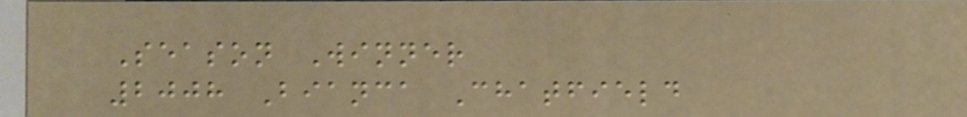Season Winner
2008 Bianca Chatfield
